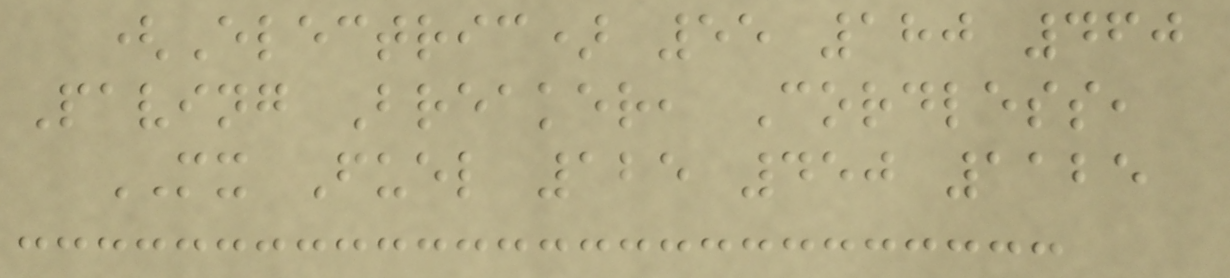(Electric) 55 180 460
Paving Breaker, Cordless,
MX Fuel 125 450 1125
